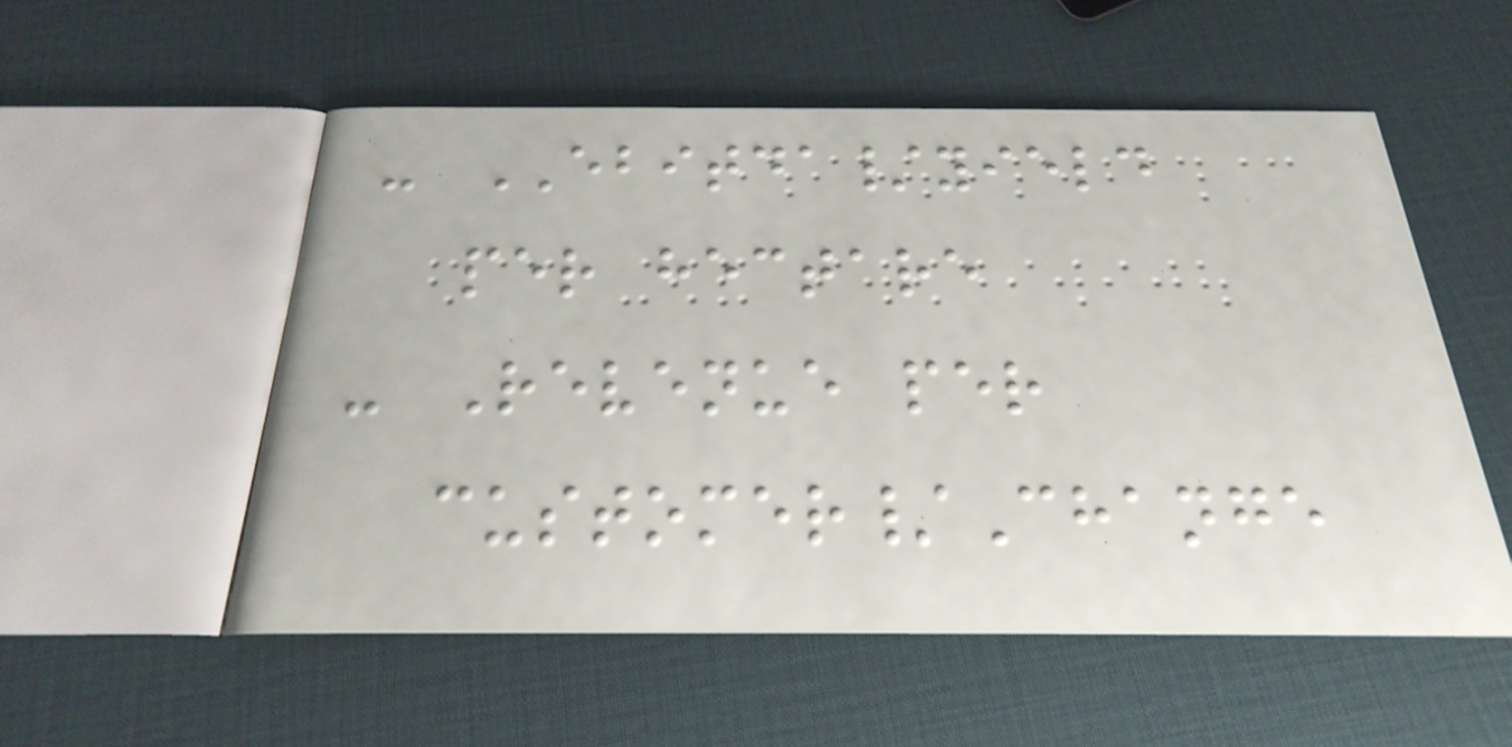- EBITDA/yield
per hectare
- Revenue per
customer/Change
